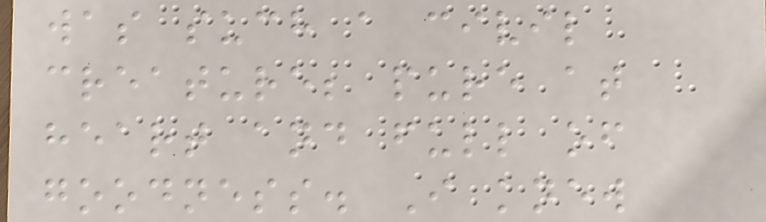was such a civil
creature; pure at
heart and full of
goodness. I knew
